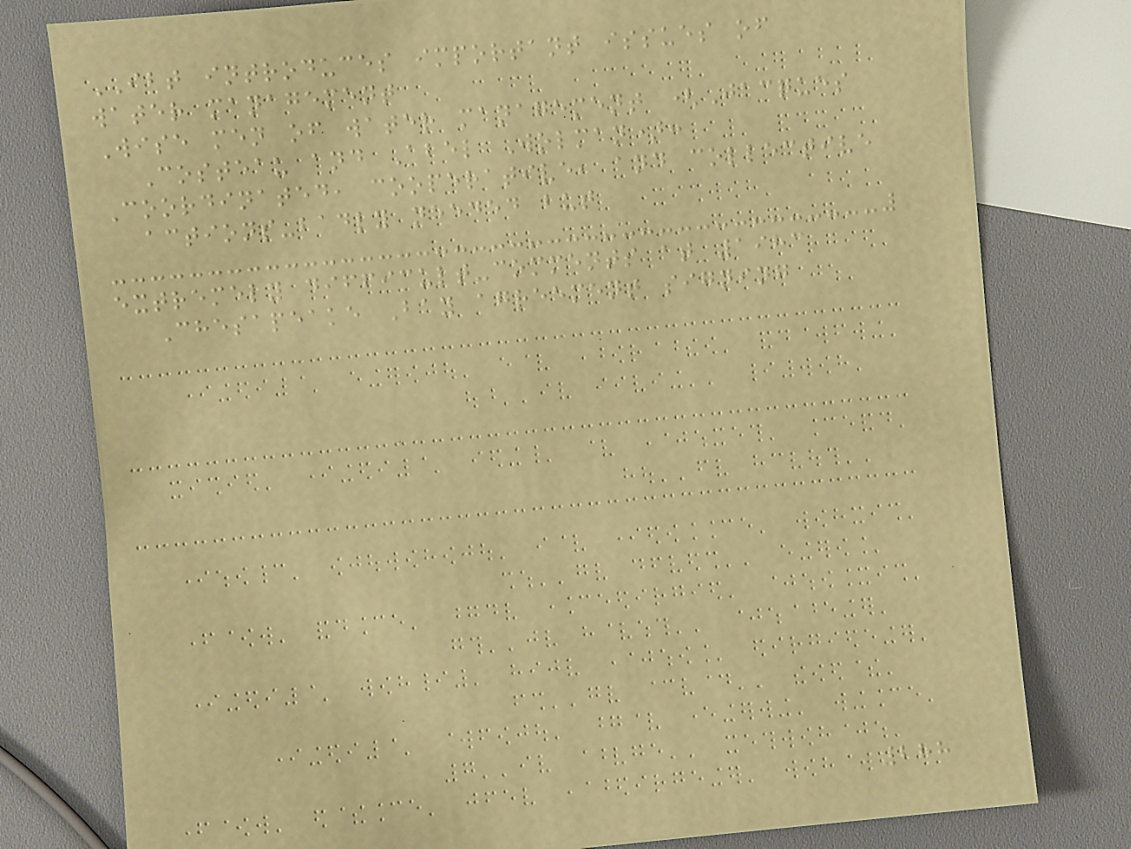IBT introduces important issues of
water management
Wise men of water management (Jacques
Costeau and Abel Wolman):
Coordinated, cooperative, and collective
actions-badly needed but
extremely difficult-comments at 1983
Chesapeake Bay agreement signing
288
